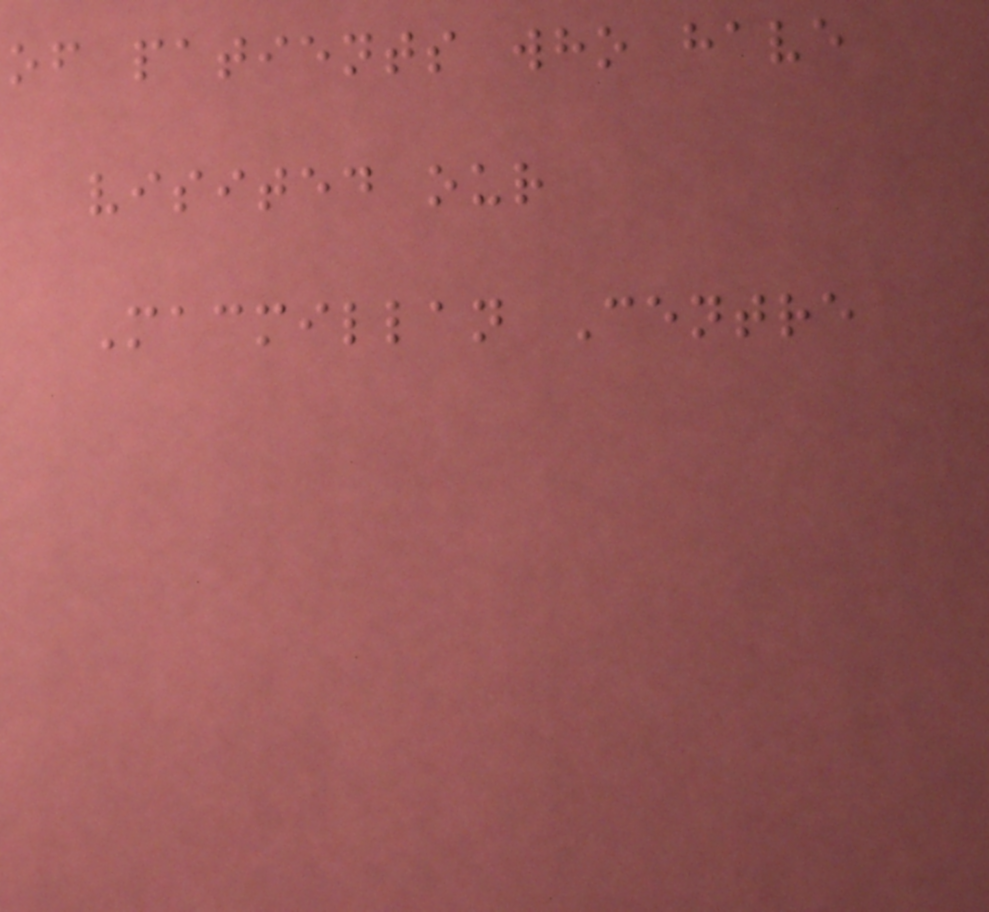of patients who have
visited our
Macmillan Centre
